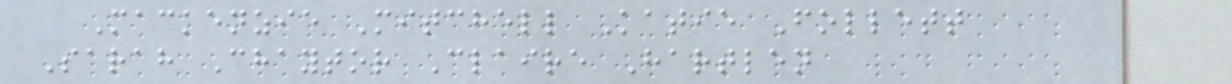Mackenzie Mitchell Katie Follett
Sarah Chaytor Claire Hartlen
